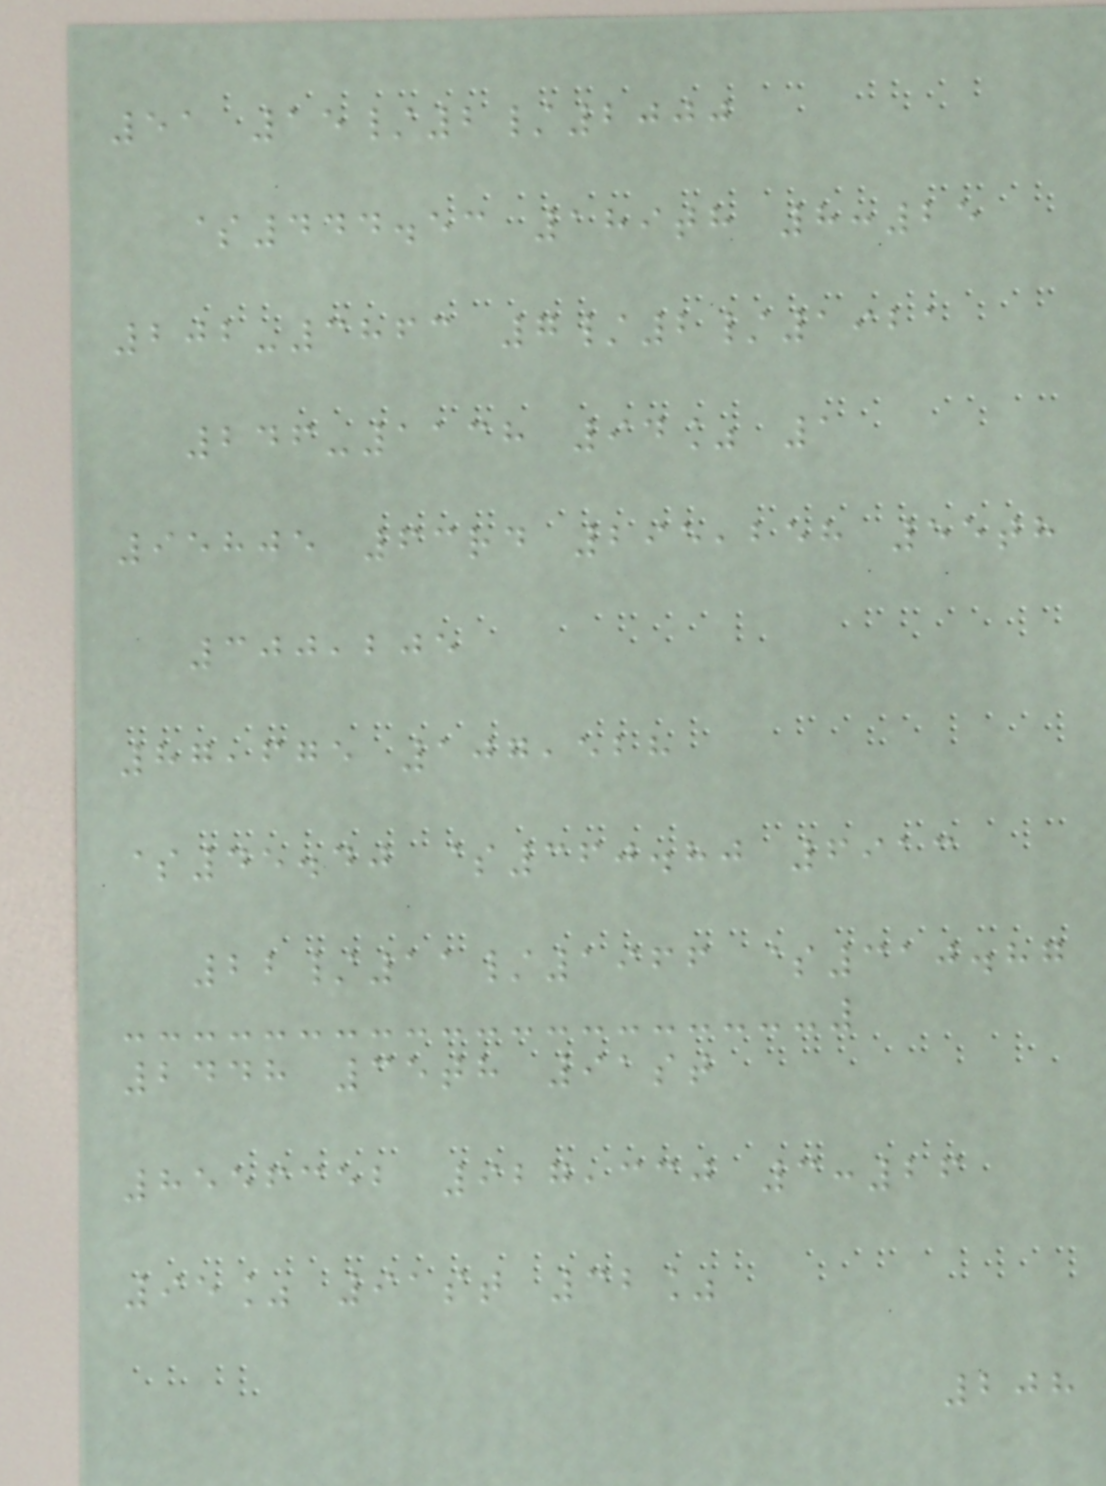51 15/2/2000
$444.53 189th 8:25
202-3863 7/2/1921
246-1138 94% 1
95805 63rd 295,258 55th
300,205
87,675 107,528
$45.40 $360.80 6913
22/11/1966 $310.87
2448 35th 91st
8556352 927,330 3:26
95% 91st 32%
208
